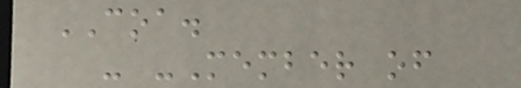COA.
- -Member of
